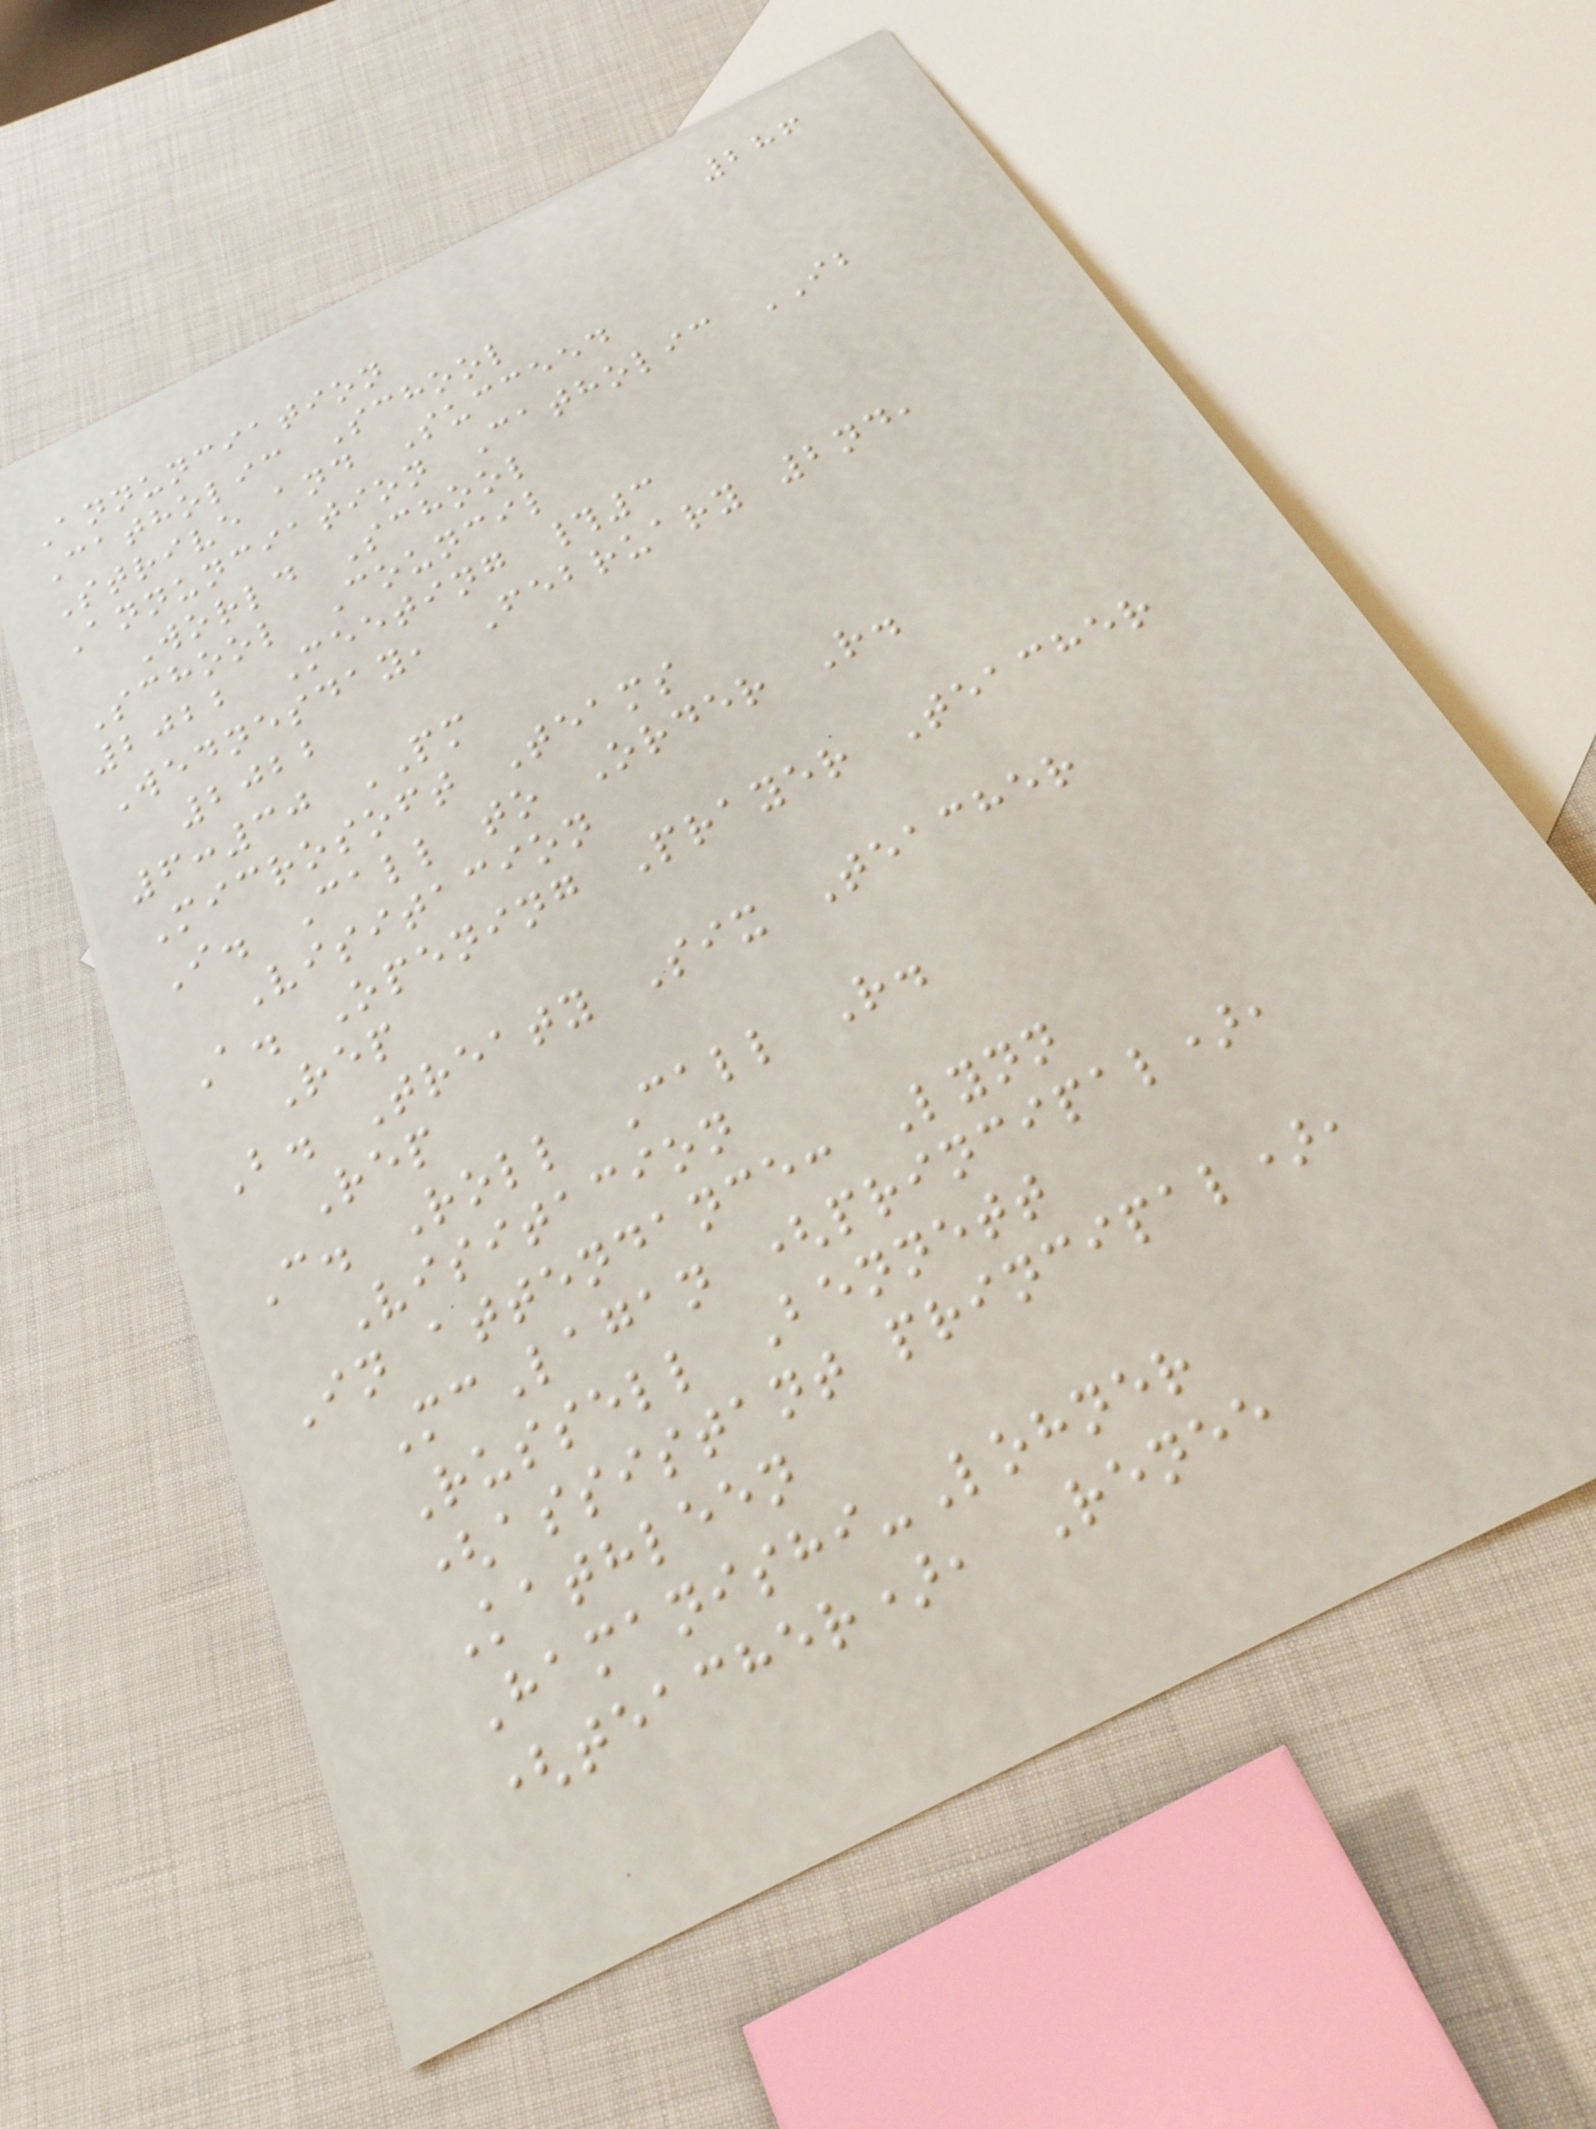286
Annunciation
Catholic School
Strive and Succeed
Annunciation Catholic IB
World School
School Council
2022 Meeting #3
Wednesday, February 2nd,
2022
6:30 PM
Microsoft Teams
I. Call to Order R.
Visitacion
A. Opening Prayer Teacher
Rep
B. Treaty Six Teacher
Rep
C. Roll Call R.
Visitacion
In attendance: Lynn
McLagan (principal),
Russell Bennett
(assistant principal),
Kathleen
Hamanishi-Lohner
(teacher), Renee
